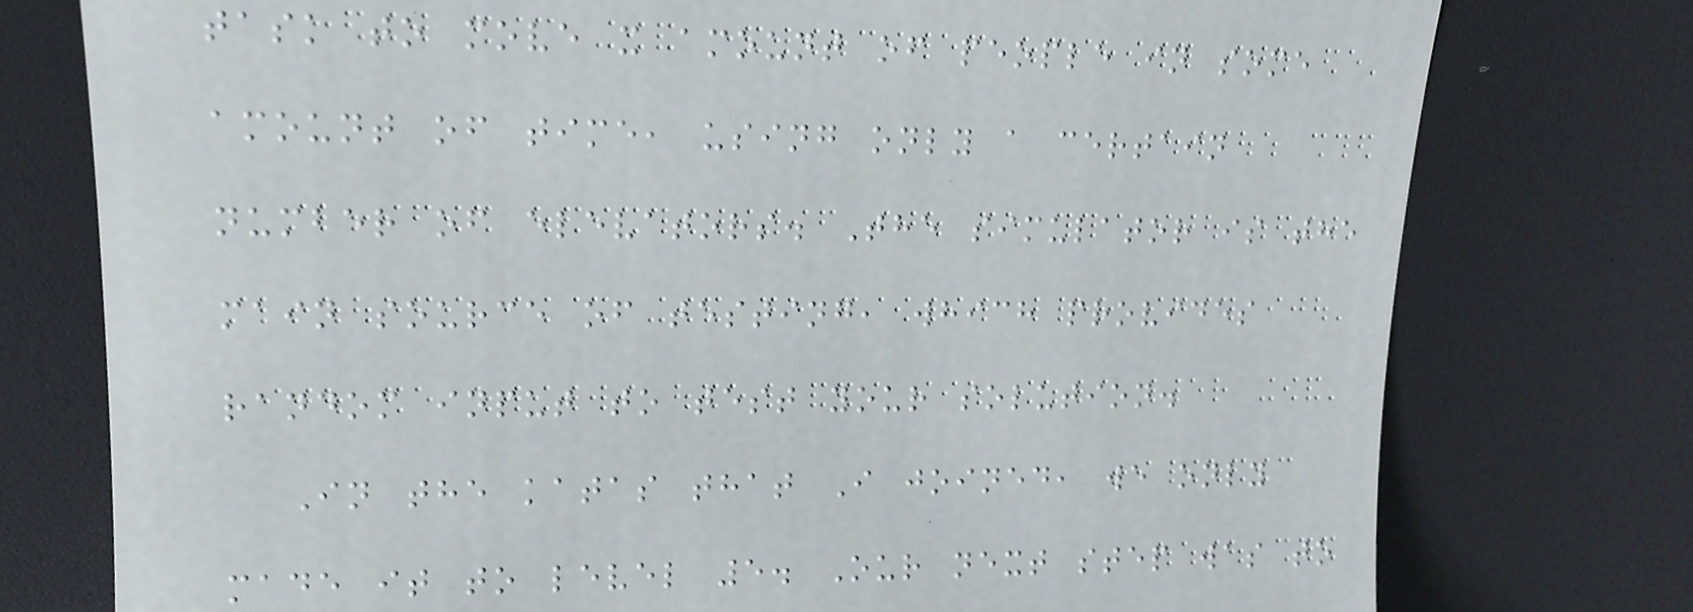task to move x amount of people in some
amount of time, using only a certain
number of elevators. The simulator is the
main source of testing, which provides
random input to test your solution.
In the katas that I joined, we only
made it to level 5. Our next step was to
